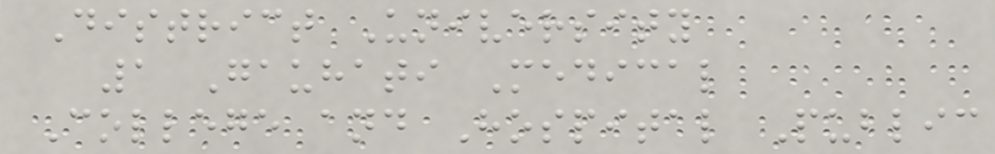District University
1 Gauhati Medical
College and Hospital Public
